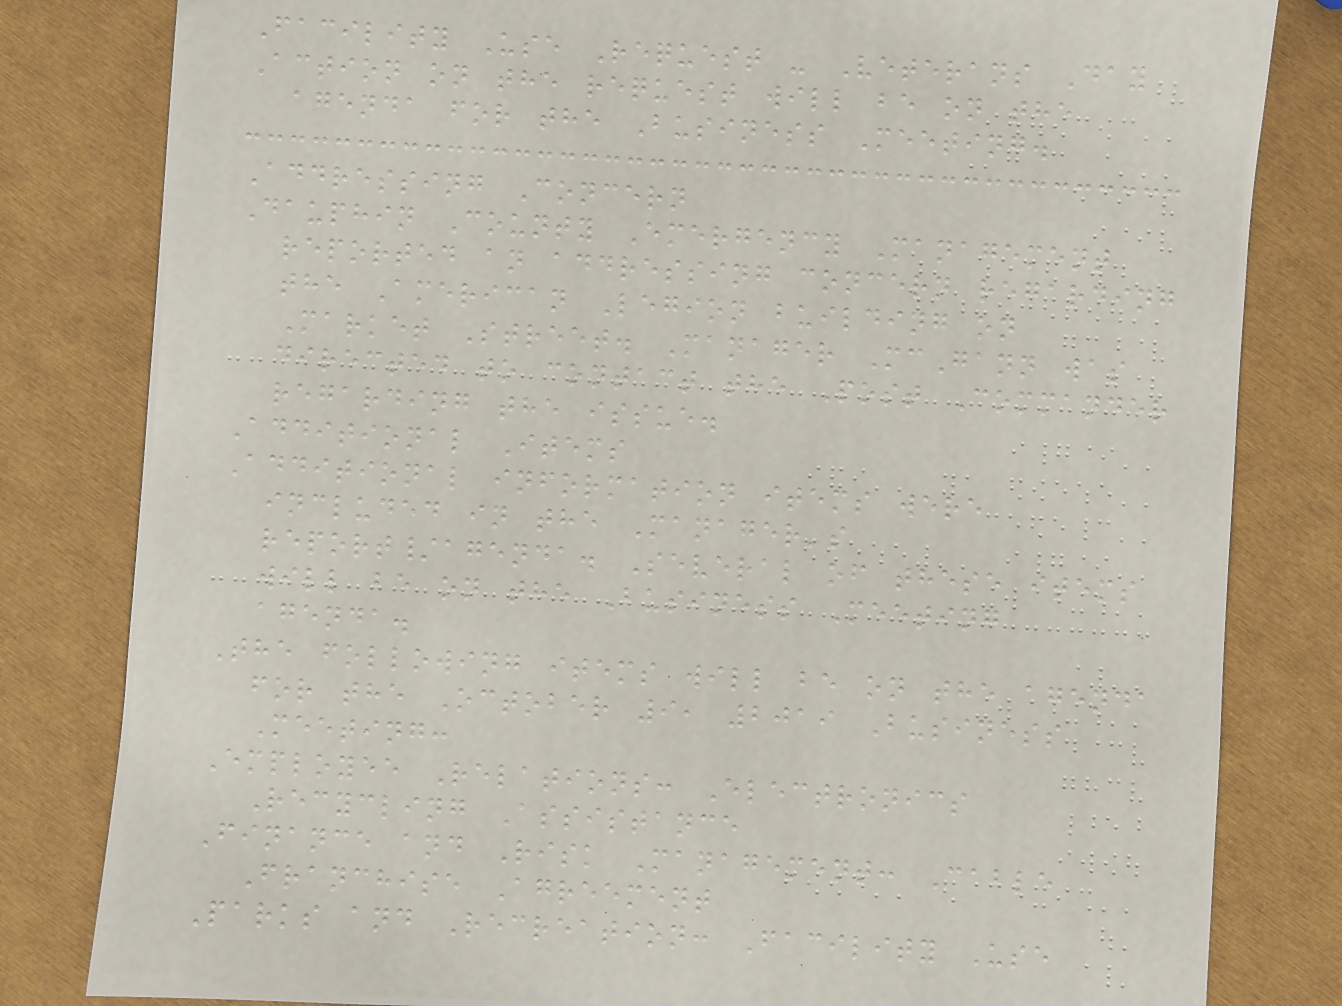Facility Use Request - Veterans Day
Action on the request will be on the
agenda for the Business Meeting.
Addressing Concern
Dauphin County Emergency Management
reported an addressing concern regarding
the American Legion building on
Market Street. Manager McGann was
directed to contact the Post Commander
regarding the issue.
Additional Items
Additional information items were
included in the Manager's
report/agenda. Several of these items
will be on the Business Meeting
agenda.
The following items will be on the agenda
for the October 9, 2019 Business
Meeting:
Employee Relations: Electronics
Recycling Assistance
Finance and Risk Management: Cable
Franchise Agreement
Parks and Recreation: Facility Use
